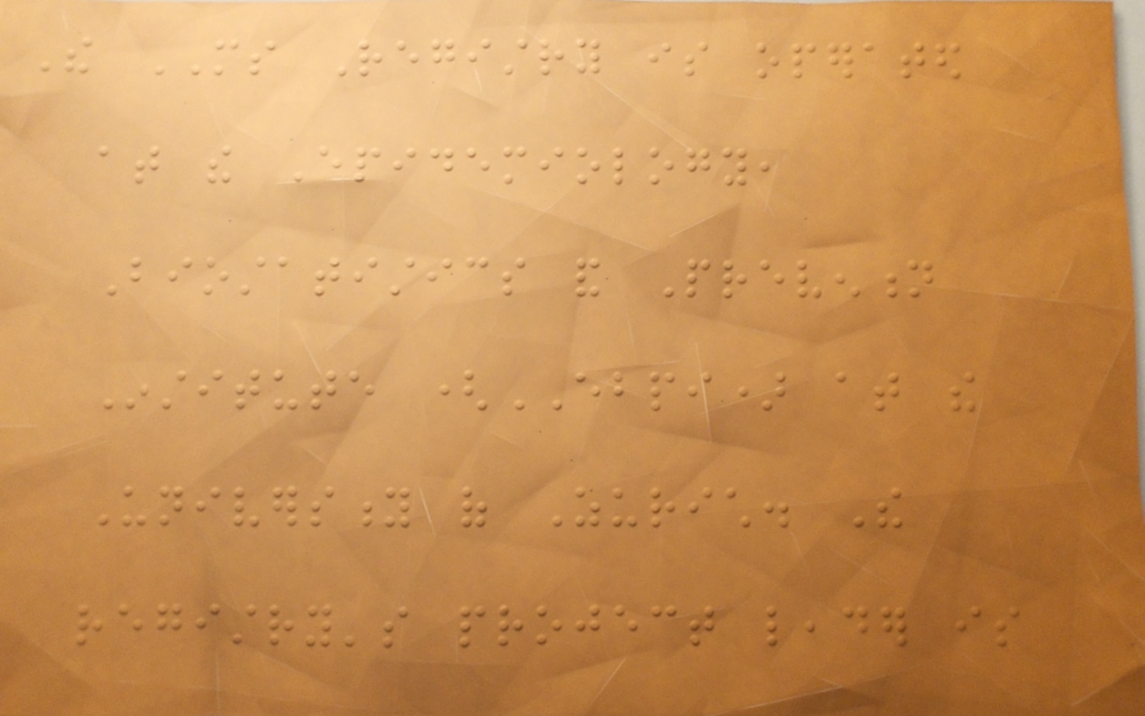The MS Registry is operated
at the Epidemiology,
Biostatistics and Prevention
Institute (EBPI) at the
University of Zurich. The
registry's project leader is
